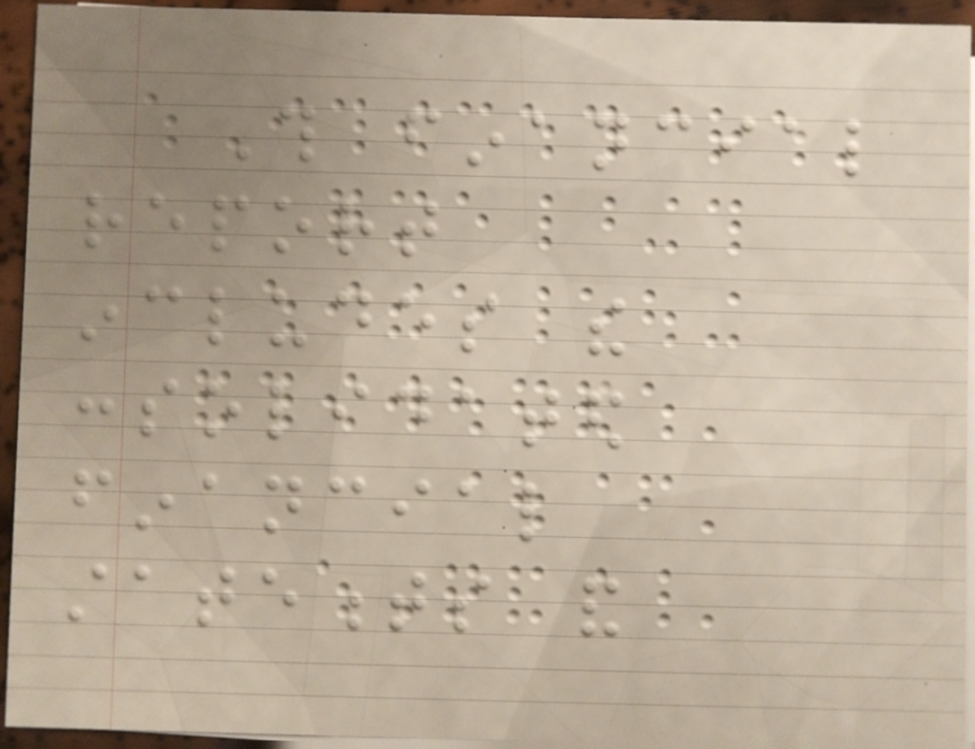This financial
report
includes the
consolidated
financial
statements and
